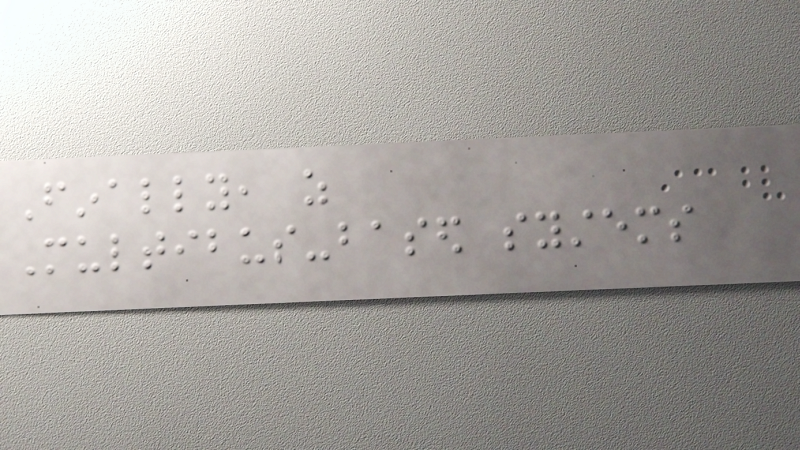Finally, as
Multibus-based systems
